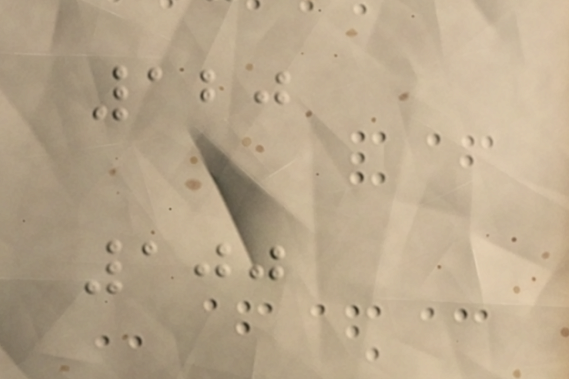120
100
